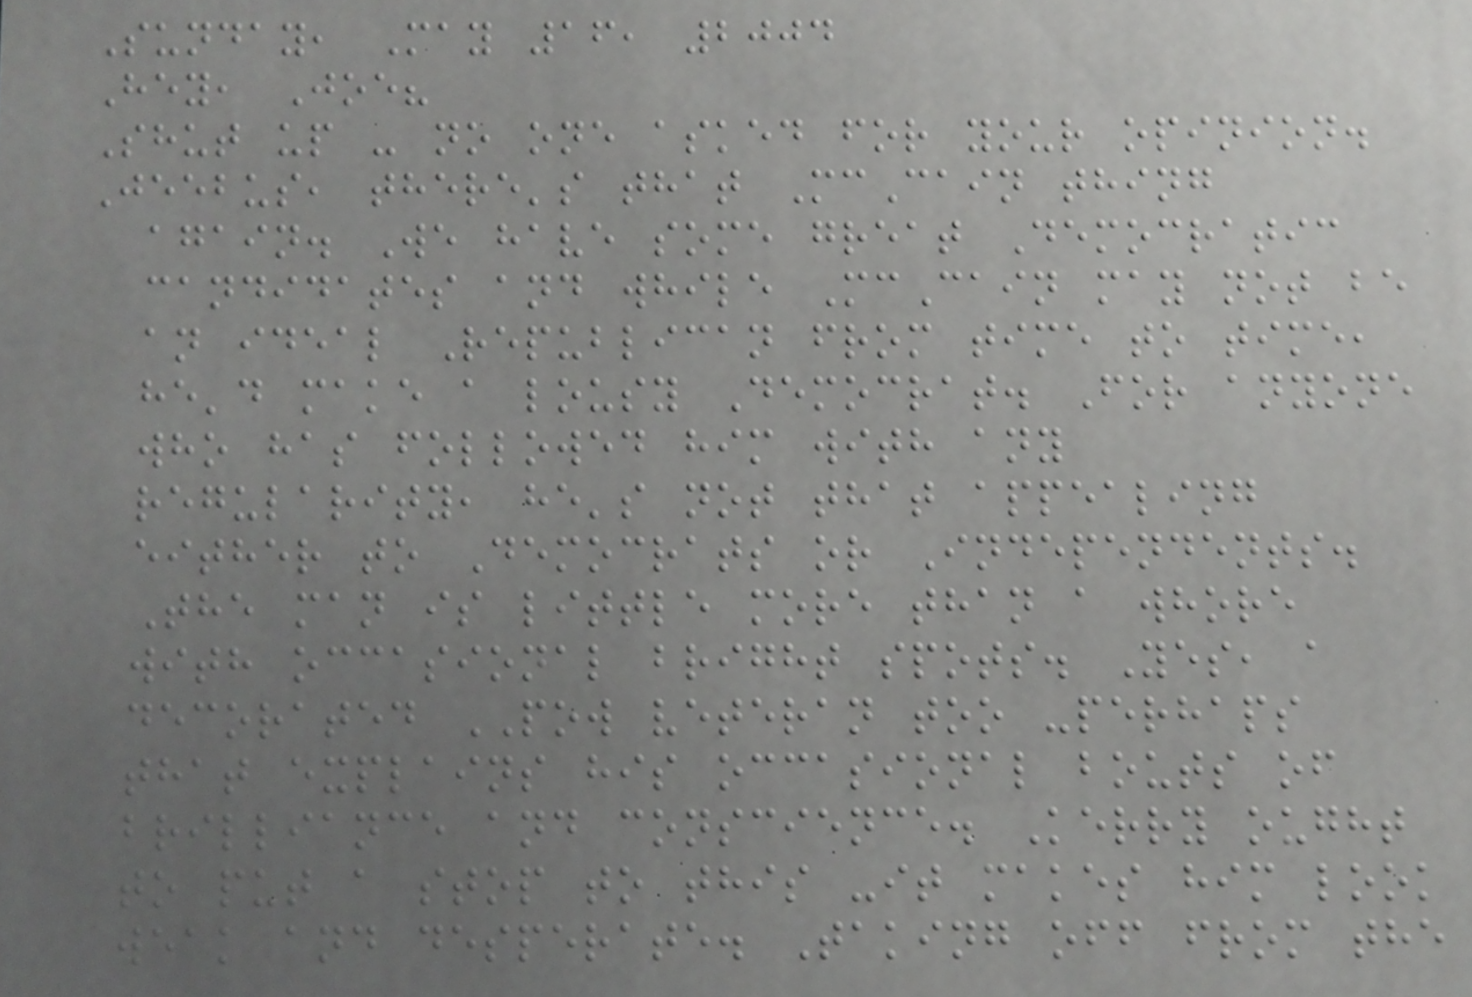Sunday, May 16, 2004
Hey, Joe?
Shut up - no one asked for your opinion.
Jeebus, there's that McCain thing
again. We have some great Democratic
candidates and while McCain may not be
an ideal Republican from time to time,
he'd make a lousy Democrat. For anyone
who has followed him with any
regularity, he's not that appealing
either to Democrats or Independents.
The man is little more than a whore
with occasional bright spots. Yes, a
decorated POW veteran too -perhaps
that explains his occasional bouts of
brilliance and conscience. Kerry ought
to put a stop to this -it makes him look
weak and desperate. Taking off from the
